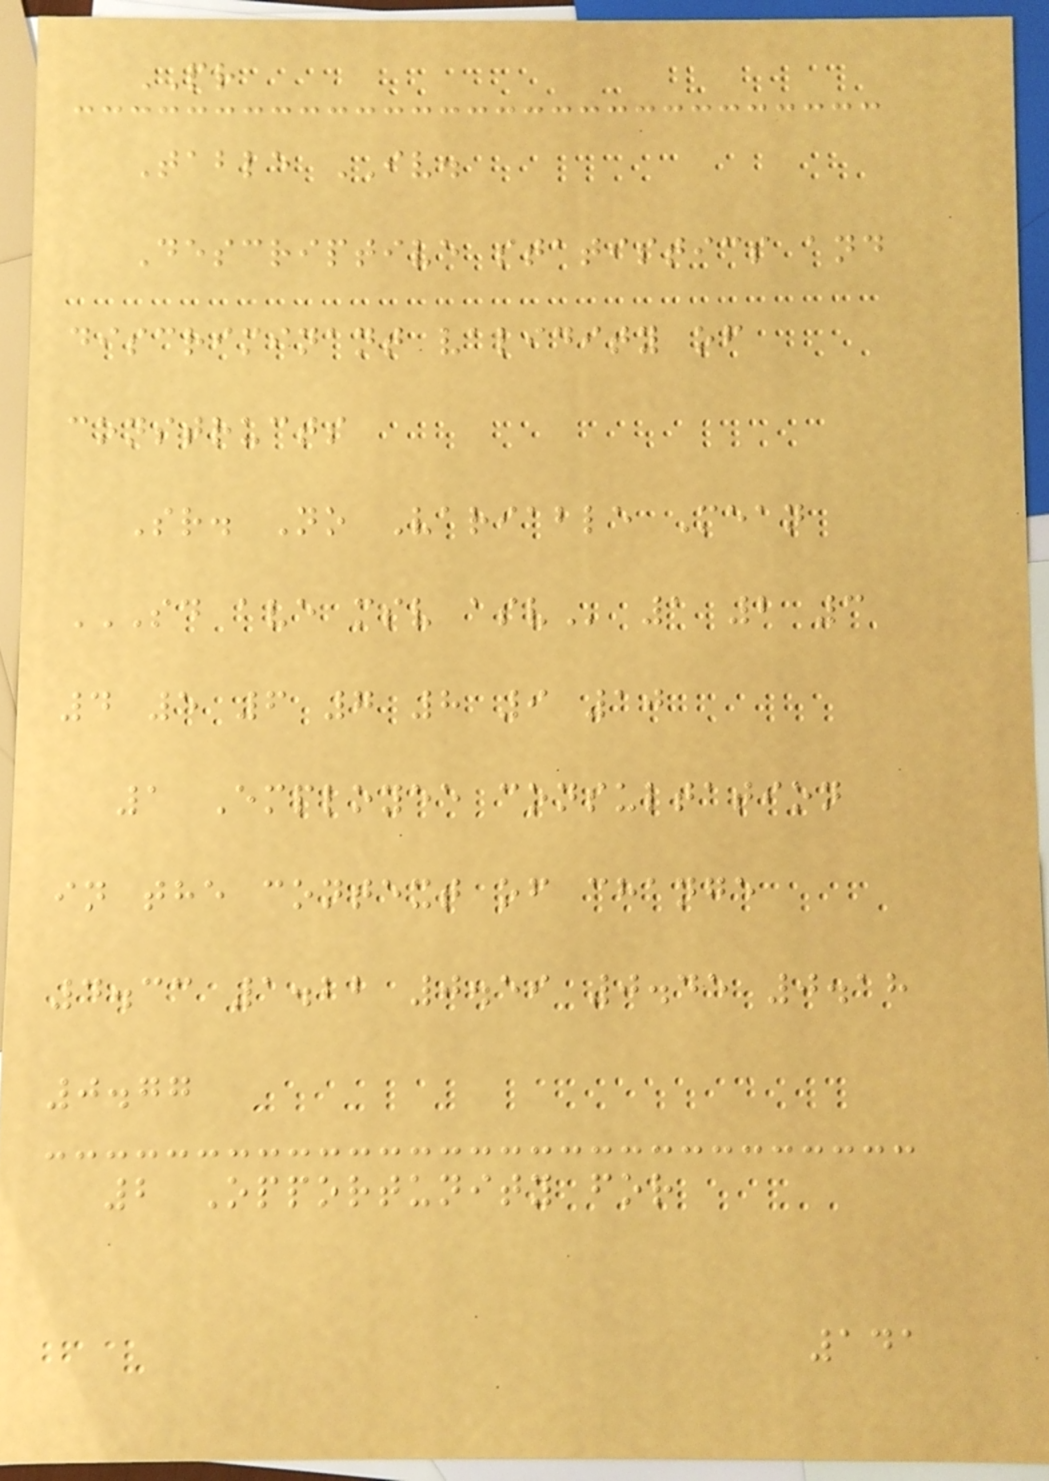PR
Table IV.
Descriptive statistics and
discriminant validity of
constructs
Sr. No Variable Mean
SD AVE MSV ASV 1 2 3
4 5 6 7 8 9 10
1 Employee consultation
in the context of change
4.33 1.22 0.59 0.45 0.18
0.77
2 Opportunity for
141
